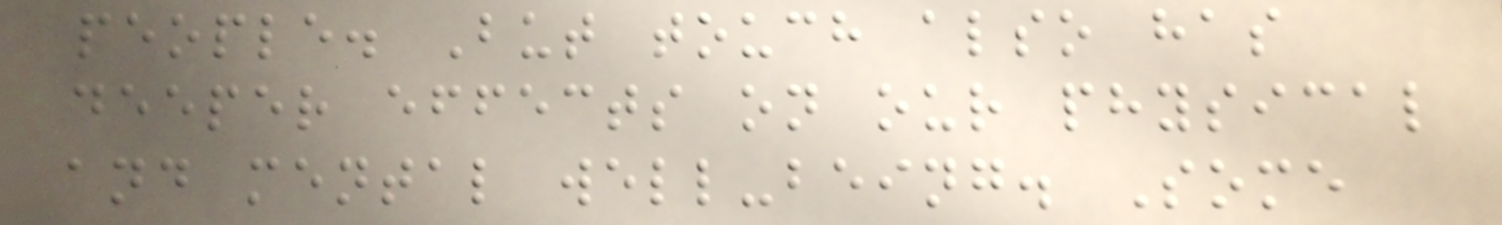people. But touch also has
deeper effects on our physical
and mental well-being. Some
